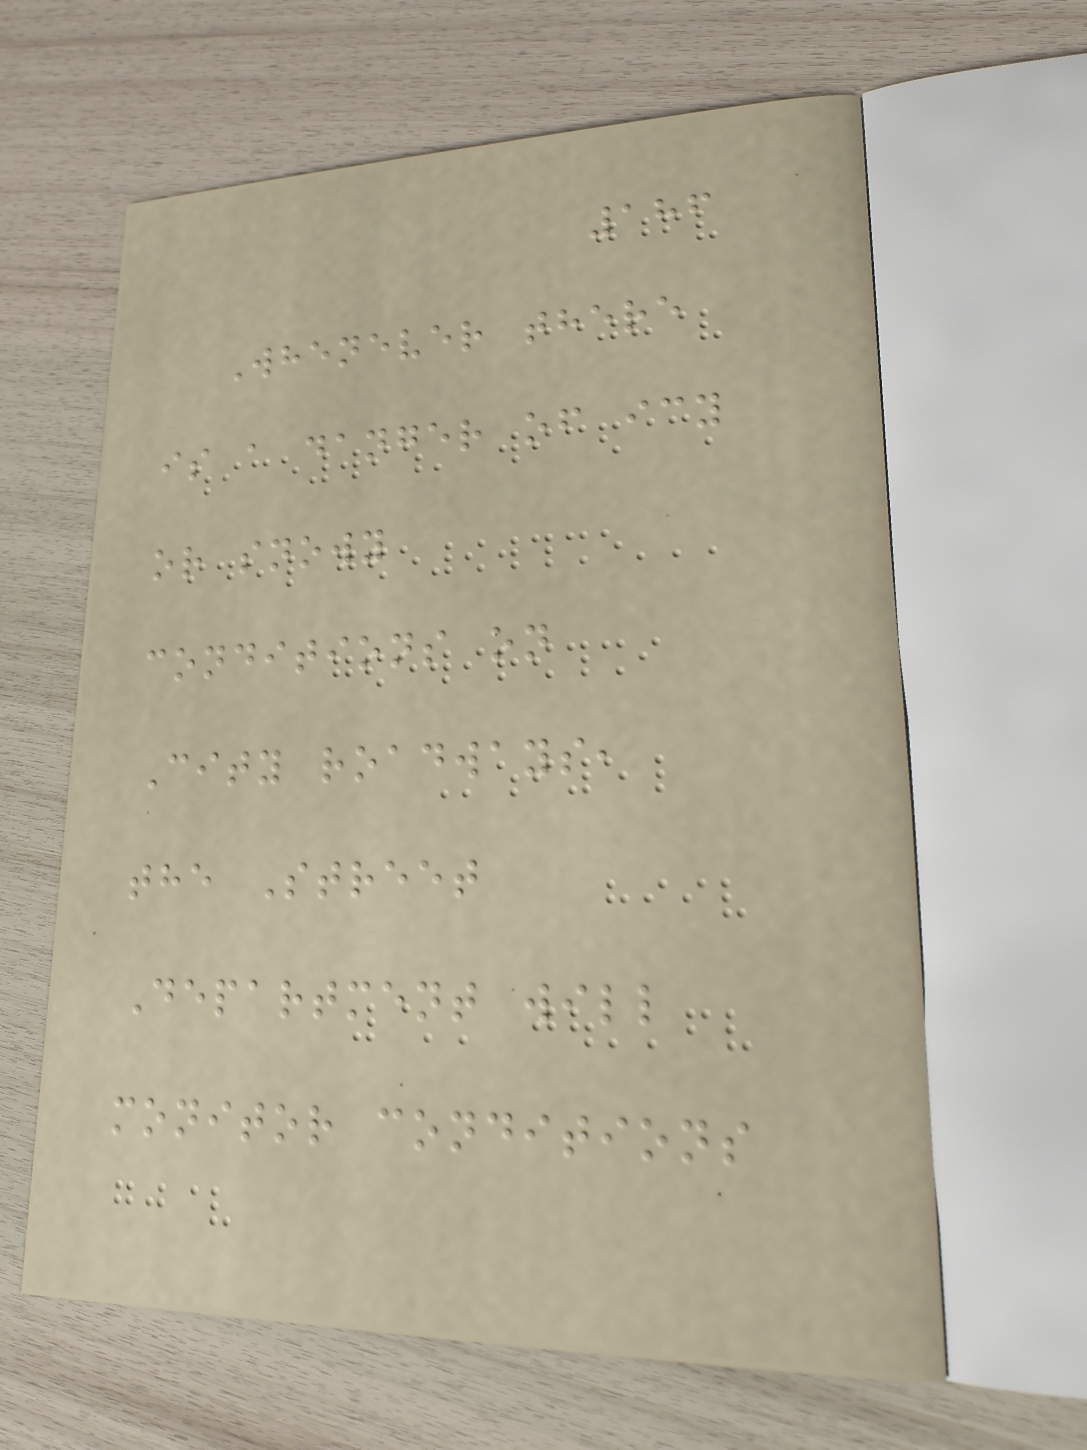186
Whenever there
is a danger of icy
or snowy
conditions on
City roadways,
the Street
Department will
monitor conditions
